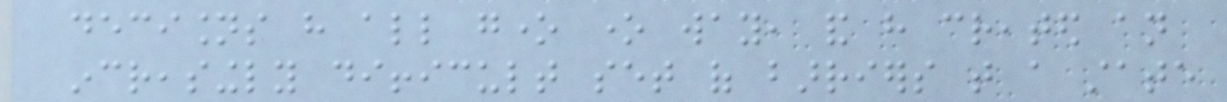decisions have all gone one way, and have created an
increasingly difficult set of barriers that a state
